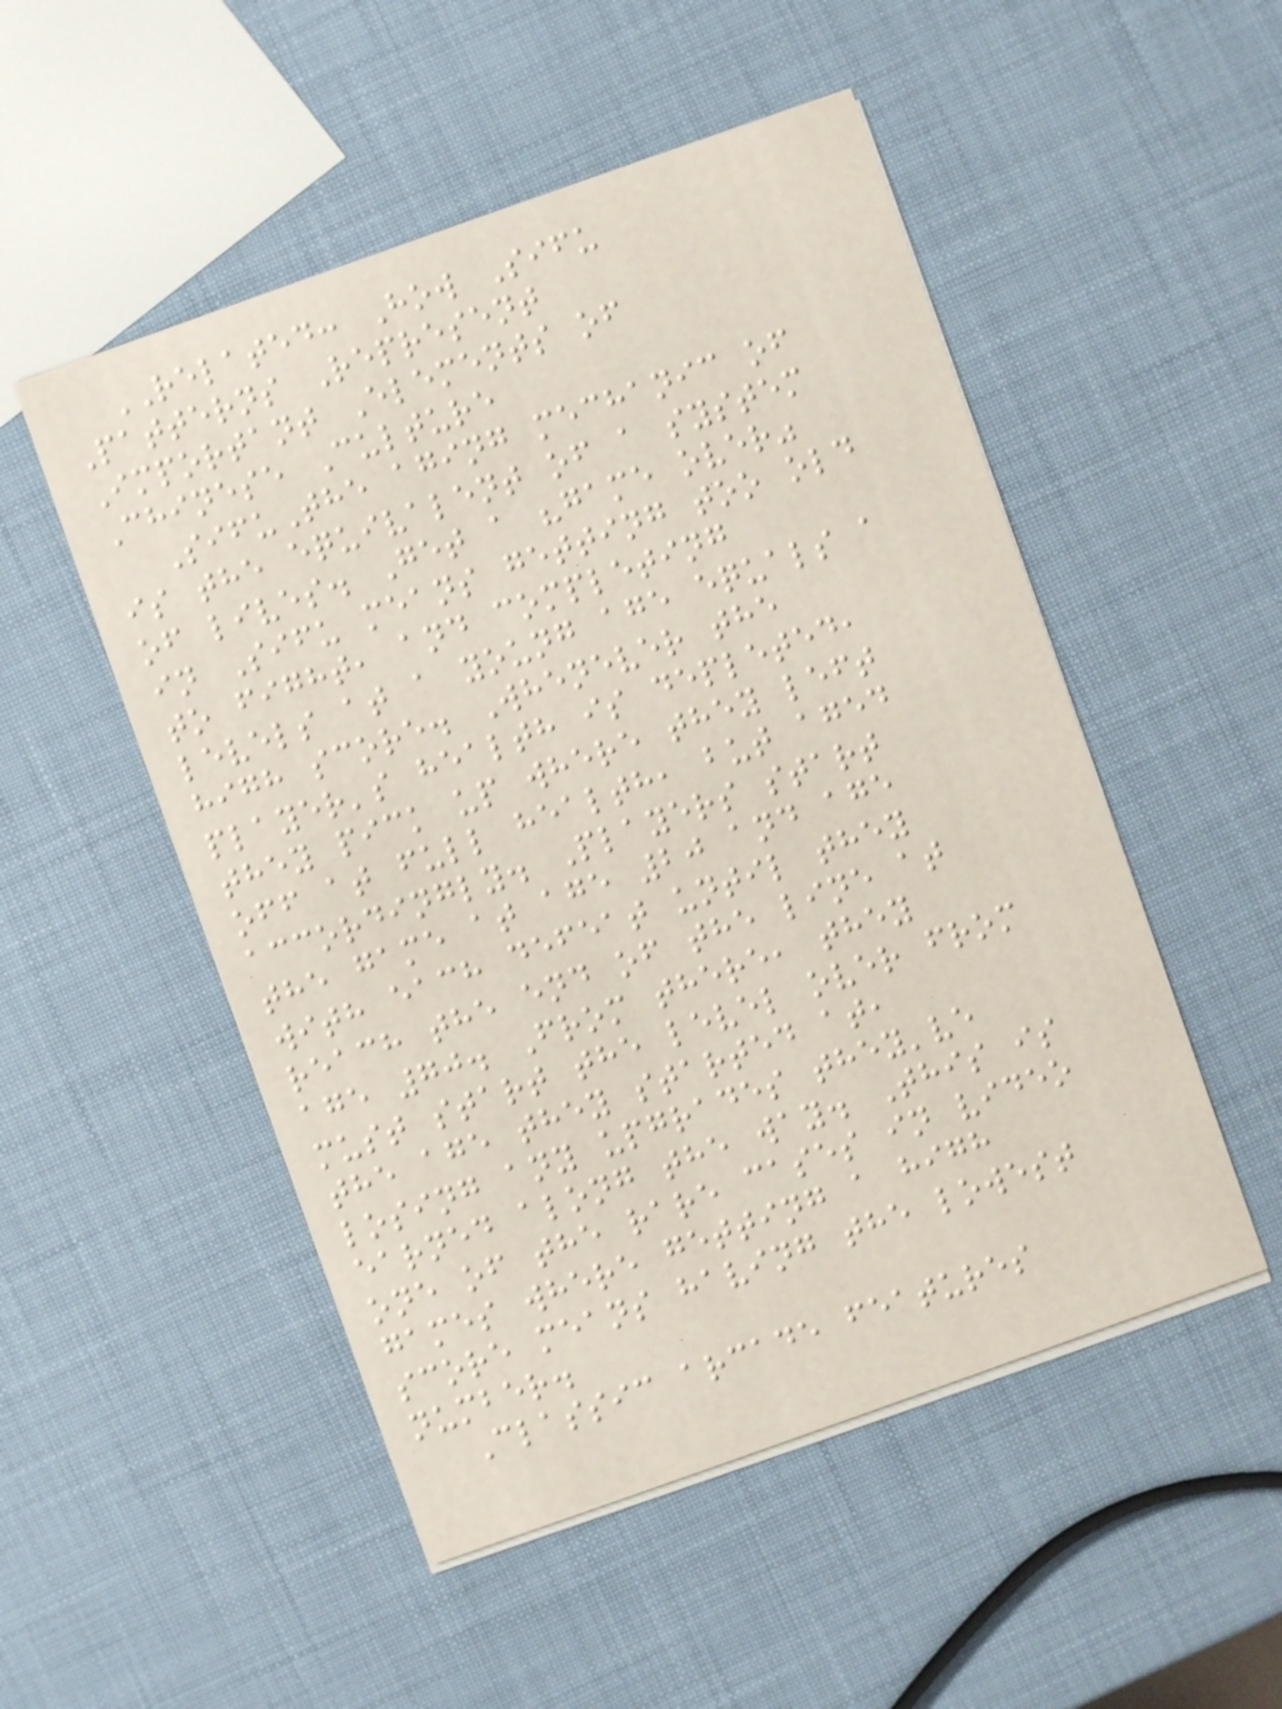RELATED: How Sifu
Patterns Represent
Important Elements of
Chinese Culture
SifuThe aging mechanic of
is the equivalent of a system
of lives. Get a "game over"
in Sifu means getting too old
to fight, and completing
levels at a young age equals a
high score. Whenever the
player's health is depleted,
they pick up where they left
off at full health, but aged
accordingly. Players start
the game at age 20 and age
with each defeat until they
reach the end of the line at
age 70. From there, they
must start the level over from
the age they started at,
losing any upgrades they've
earned along the way. This is
one of the rare cases in video
games where getting a high
score means having the lowest
number.
Classic arcade features
